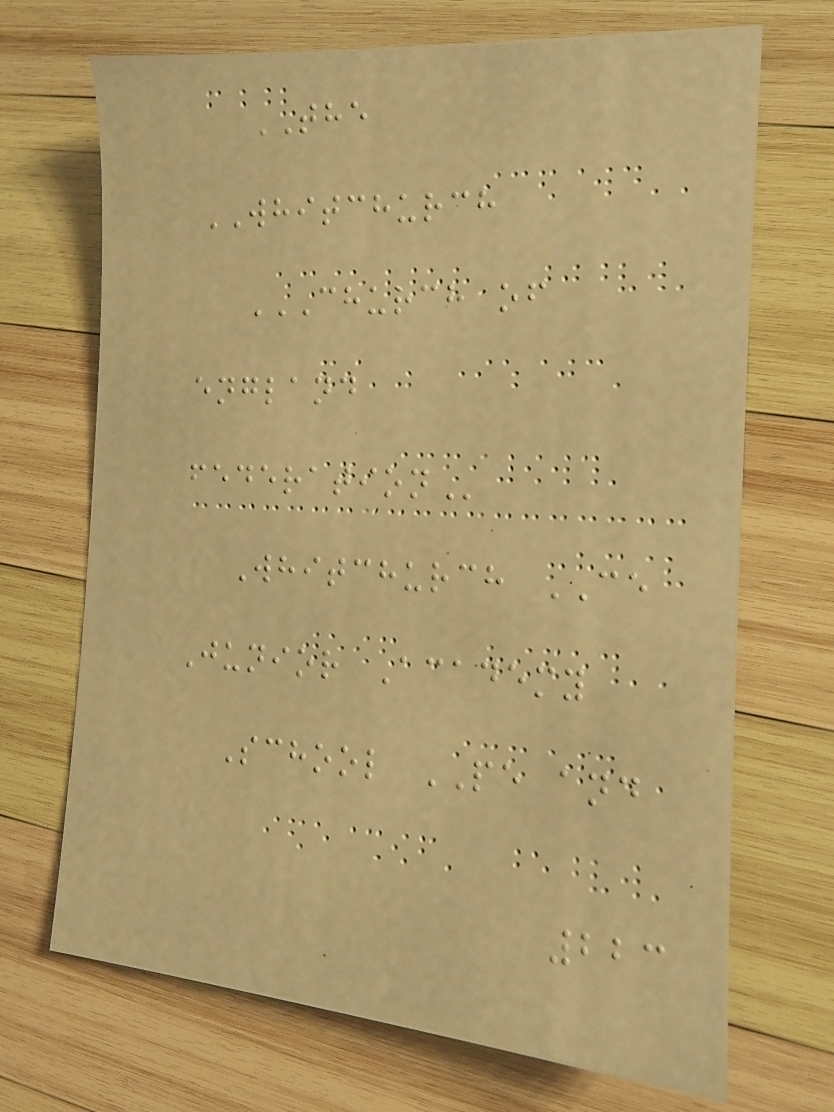THE
WHITCHURCH
CHURCH OF
ENGLAND
FEDERATION
Whitchurch CE
Junior Academy
School PE and
223
